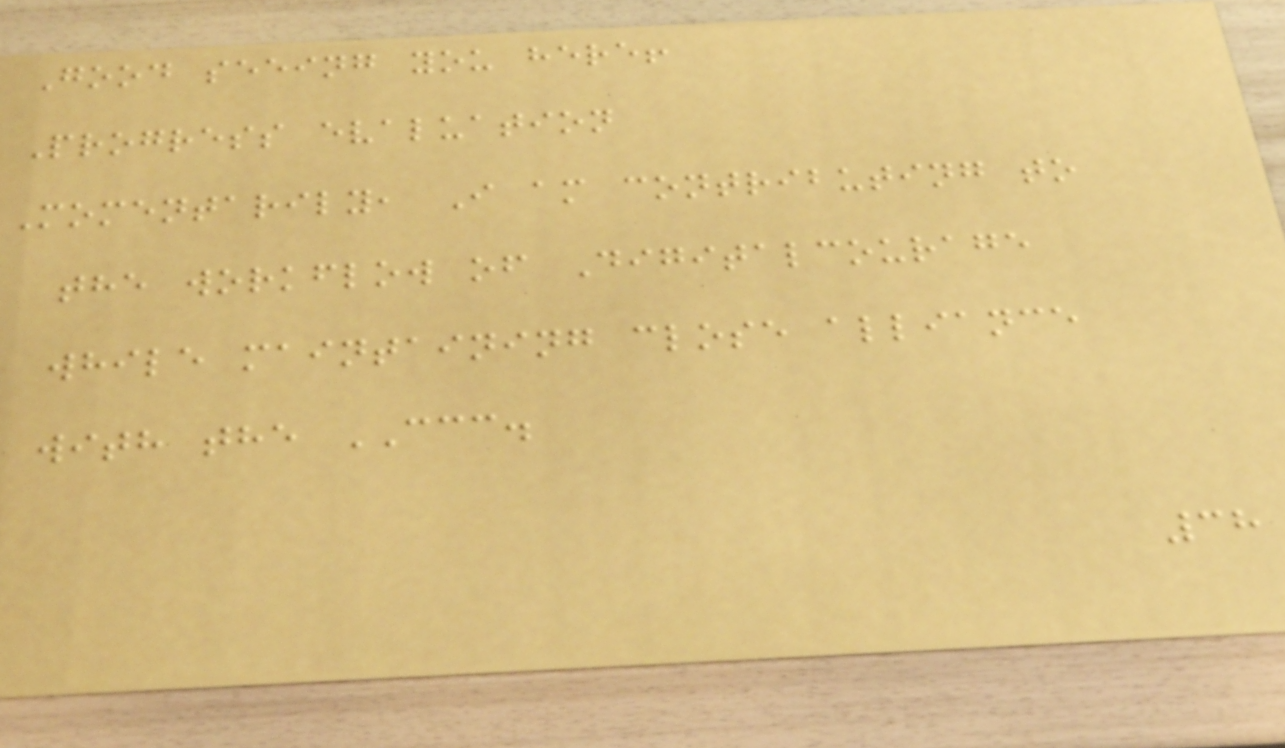Good seeing you here!
Progress evaluation
Momentarily, I am contributing to
the workflow of Digitalcourage
while maintaining close alliance
with the CCC.
38
